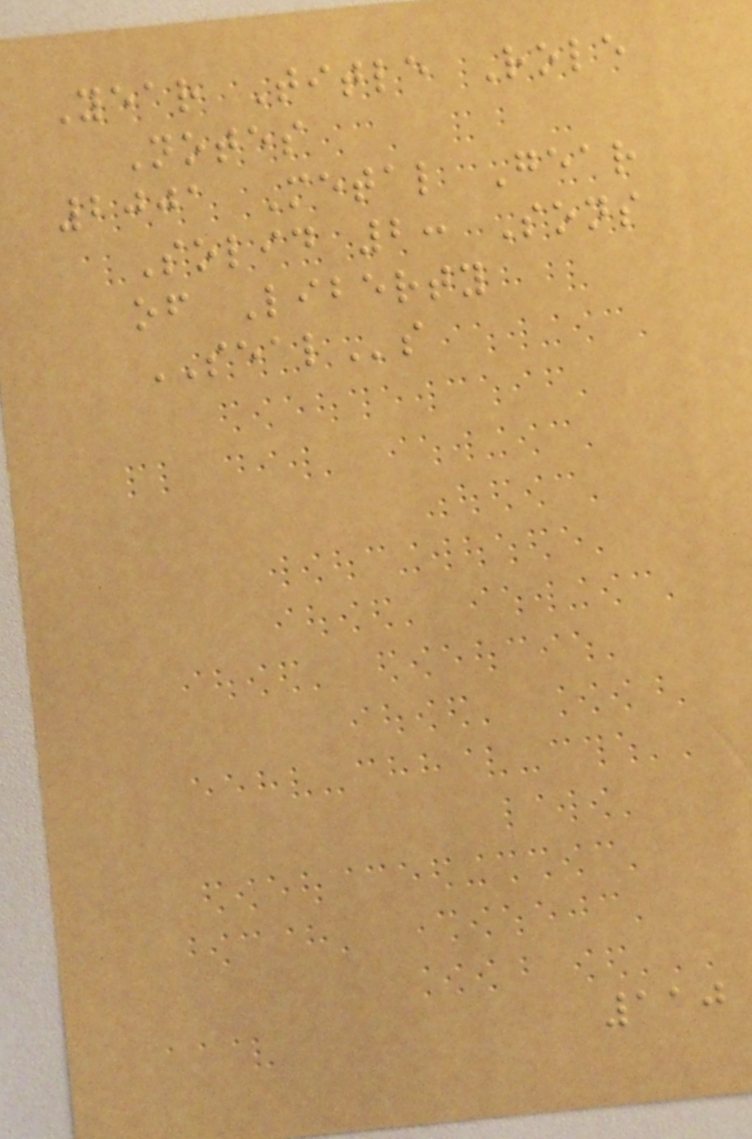Year Title Role
Notes
2001 Metal Gear
Solid 2: Sons
of Liberty
SEALs
110
